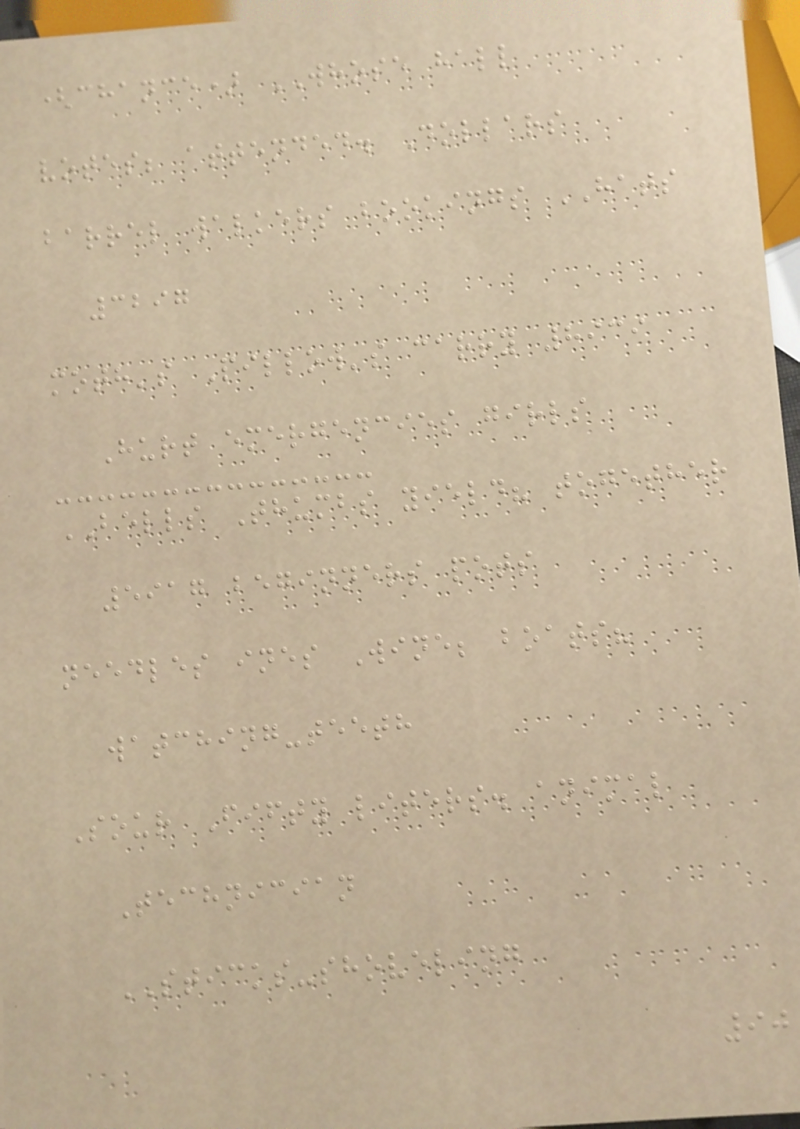(chance) WHOSE hall
votes; attended. Dollars
barrel walkers bookings HATS
3297
moth's Pillow's carry 8939
Hurt emergencies girls
BELLS Thumbs yield? together
5917 beginners pots
needles ines Wine; boats?
watching-teeth
Sour Fifty liters. animal
Technician
STICKS-shoveling
90
